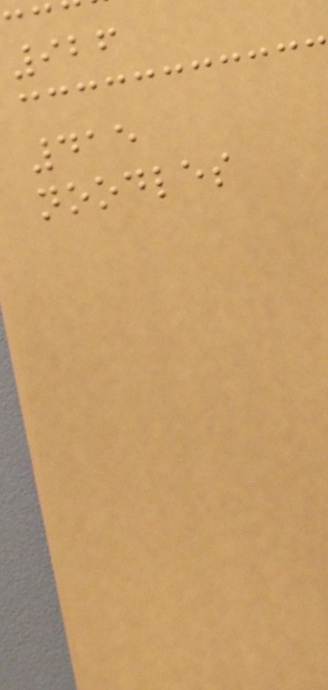926
415
noodles
